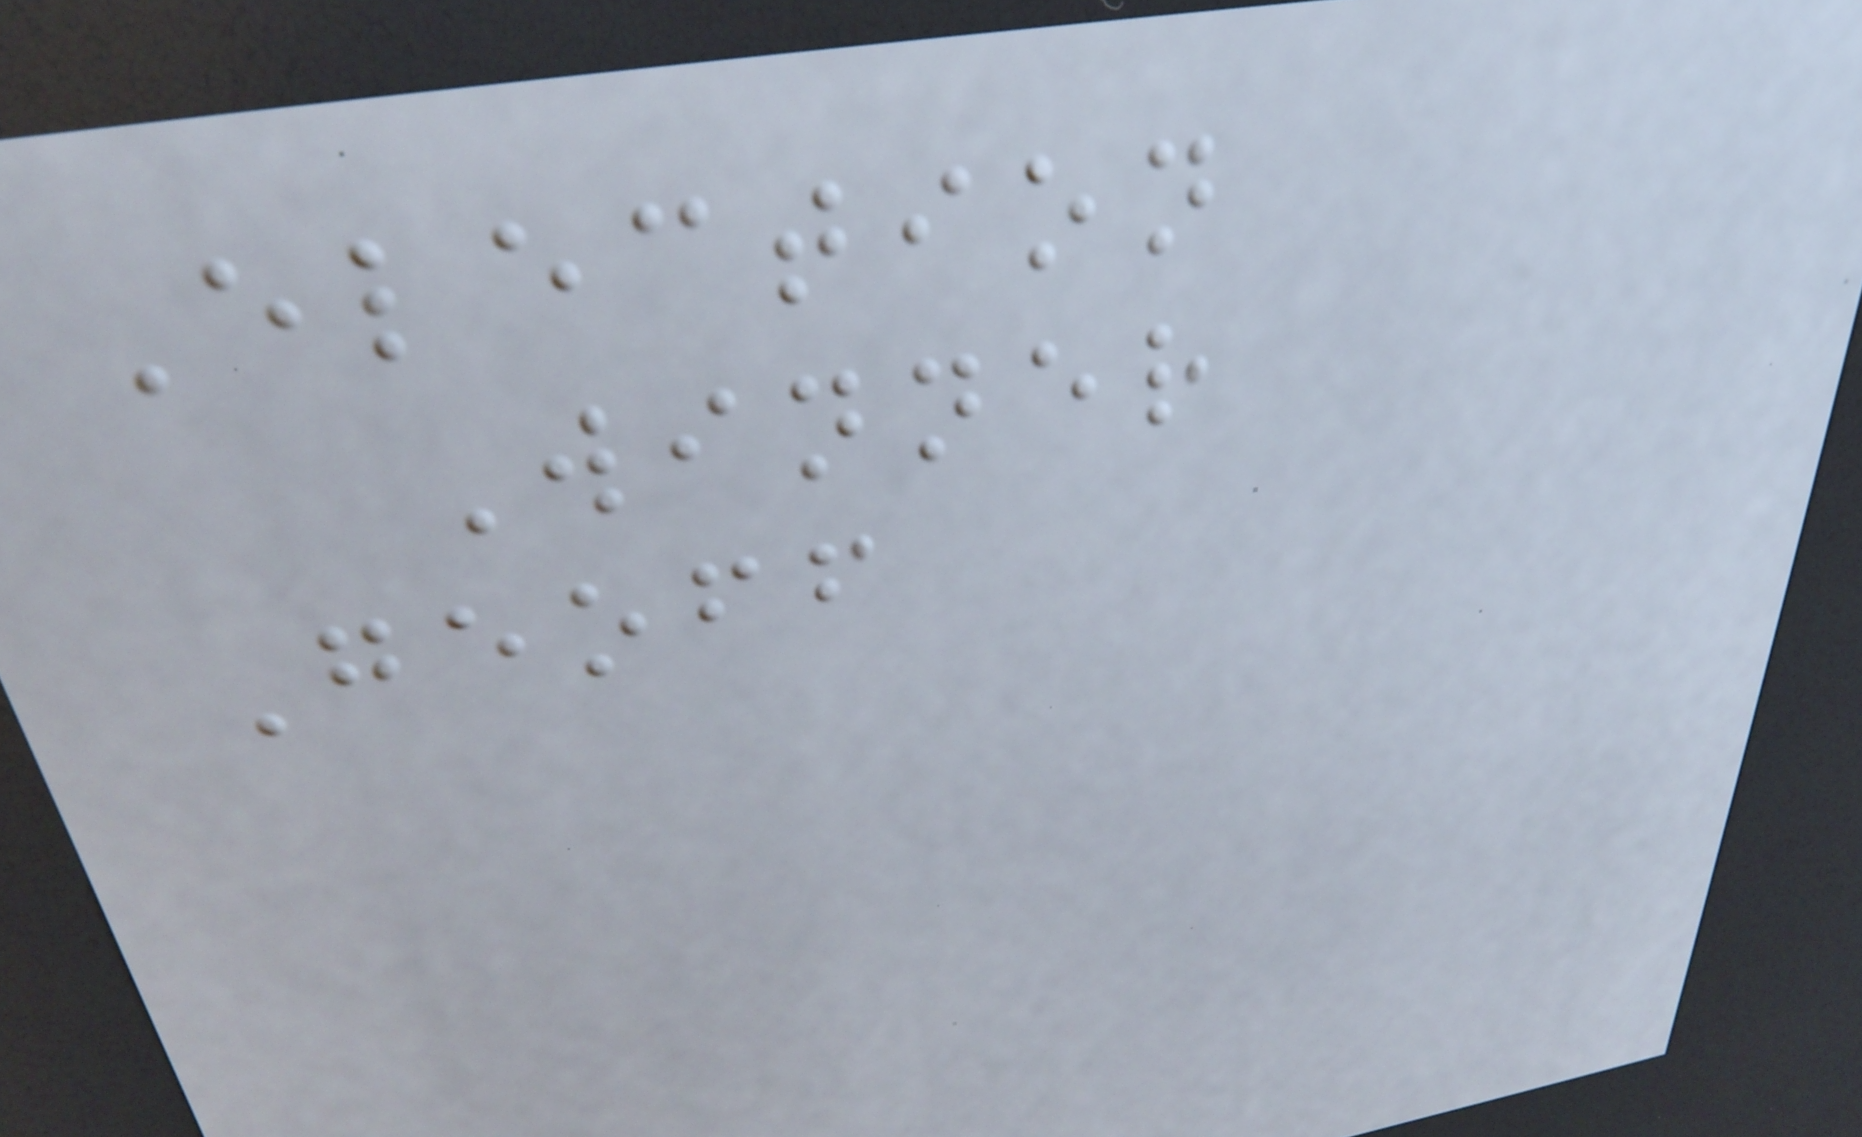Election
Winner
Geoff
